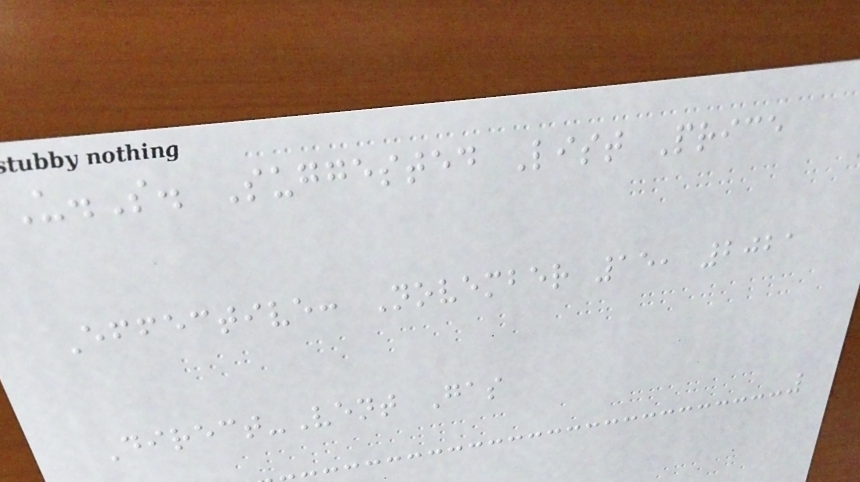U.S. Suggested List Price
Effective: November 15, 2021
Direct-Vent Gas
